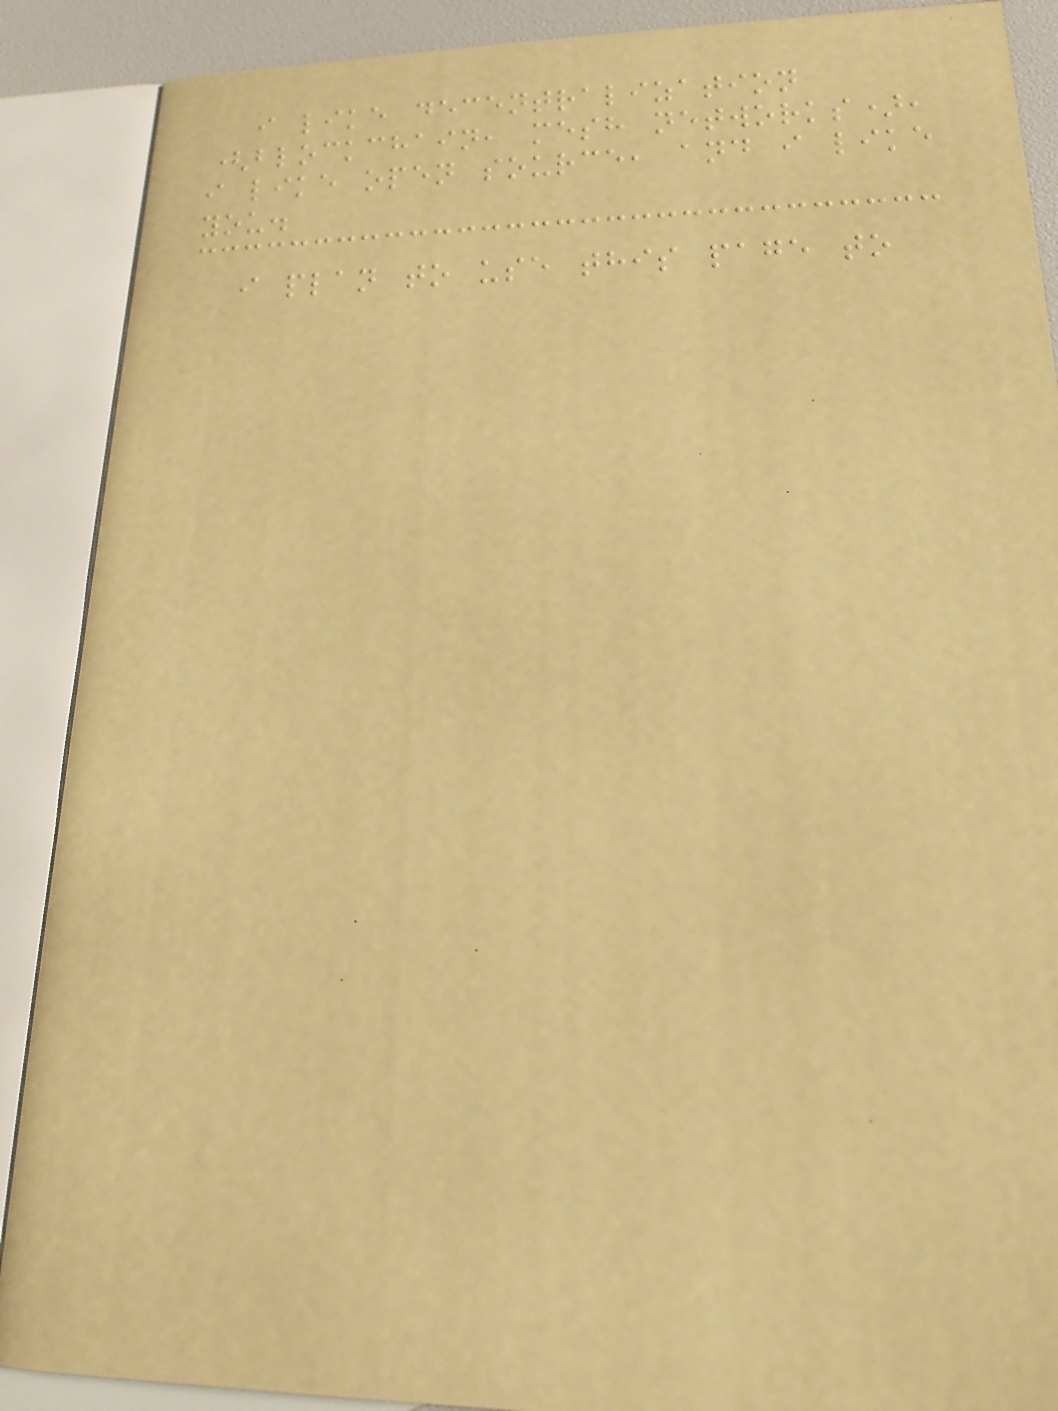i like decentralization
(blockchain, mesh networks),
i like open source, and i like
you.
i plan to use this page to
